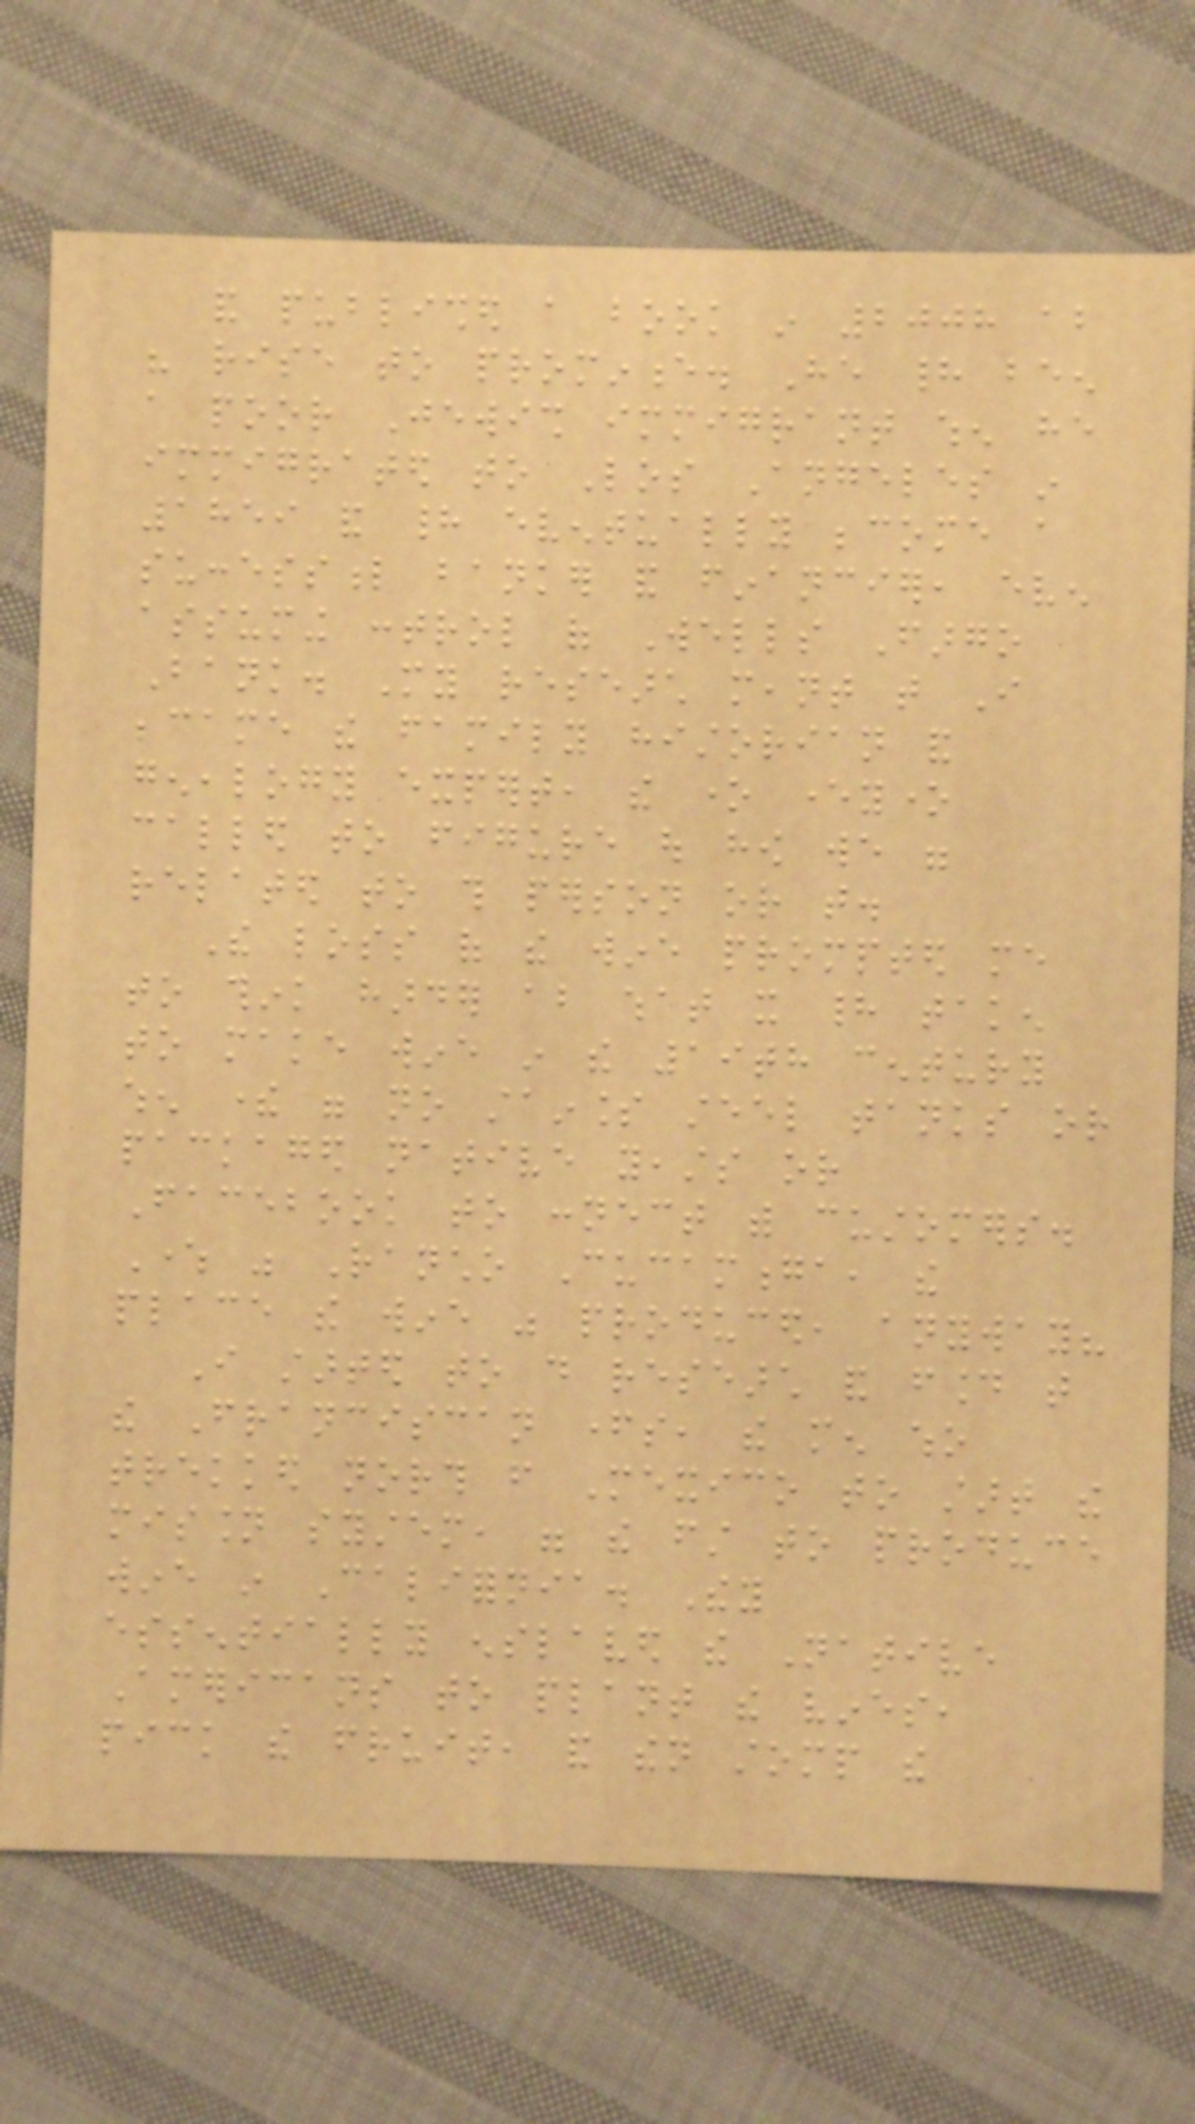and published a book in 2008 about
his rise to prominence. He had been
a poor Jewish immigrant when he
immigrated to Los Angeles in
1859 and had eventually become a
successful banker and financier, even
assuming control of Wells Fargo
Bank. My research meant that I
became the family historian and
genealogy expert, the one everyone
called to figure out how we were
related to this person or that.
The loss of the wine prompted me
to think harder about what it had taken
to make wine in the 19th century
when there were no stainless steel tanks or
packaged native yeasts or
Facebook to connect with customers.
Where was Rancho Cucamonga, the
place the wine was produced, anyway?
I started to do research and found that
the Franciscan fathers, the men who
trekked north from Mexico to start the
mission system, were the first to produce
wine in California. They
essentially enslaved the Native
Americans to plant the vines,
pick the fruit, and then stomp the
